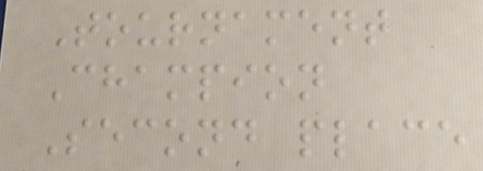Tournament
Champion
Second place
